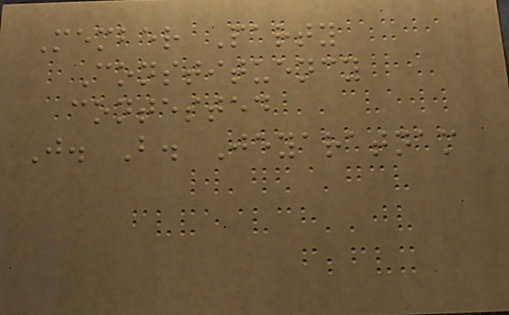Member Party
Constituency
contested
J. B. Jeyaratnam
